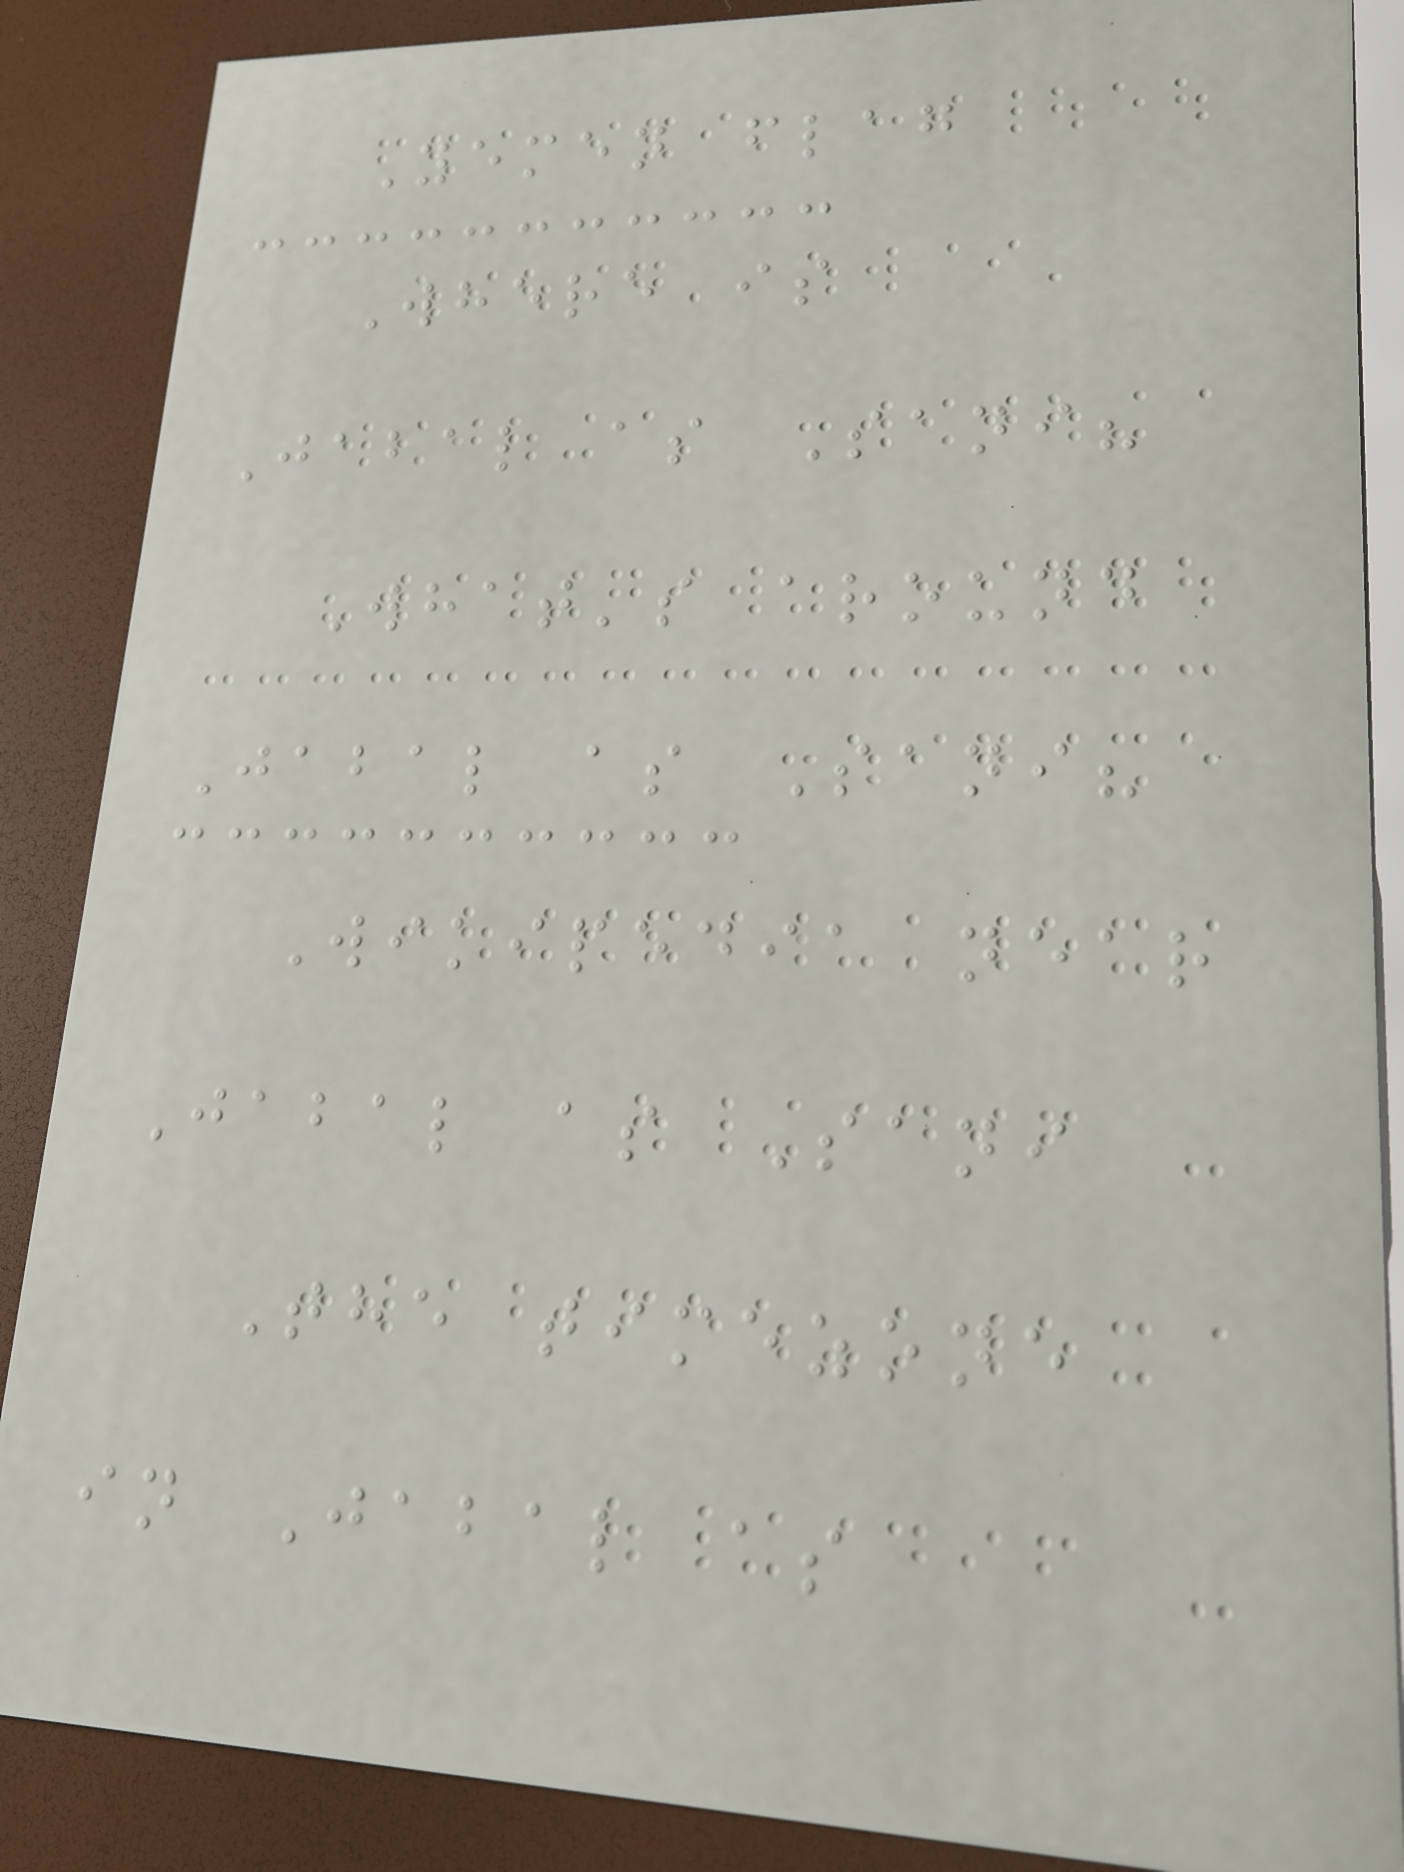Yemen flag
Where is
Jabal as Sani?
What's around
Jabal as Sani?
Wikipedia near
Jabal as Sani
The timezone
in Jabal as
